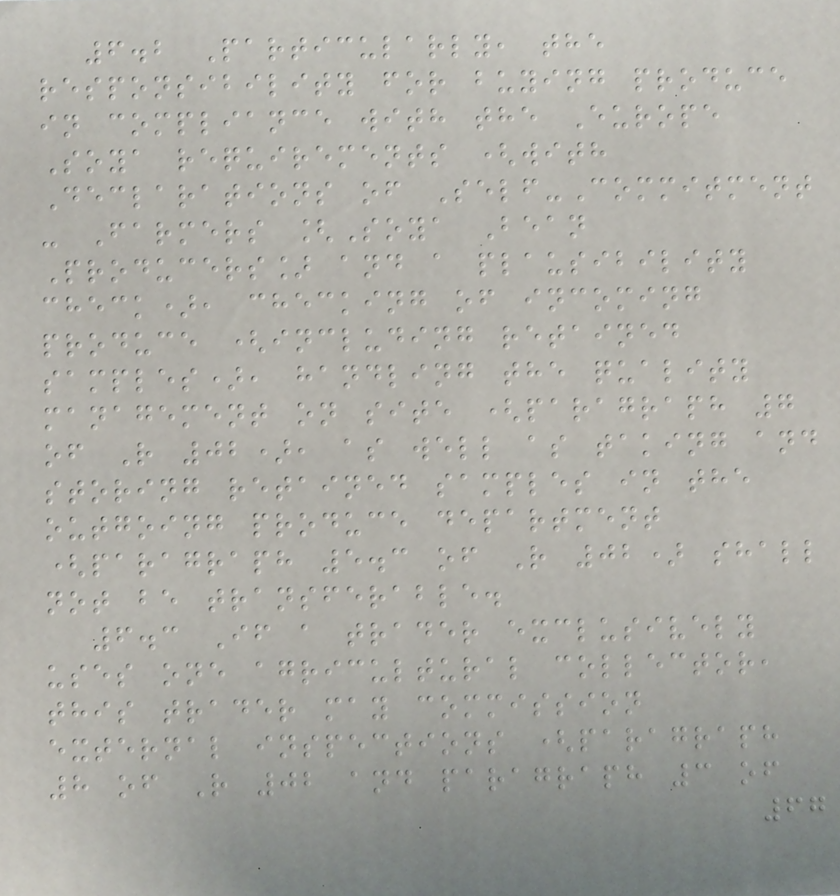6.2 Particularly, the
responsibility for buying produce
in compliance with the Europe
Soya requirements (with
Declarations of Self-Commitment
- Farmers [Soya Bean
Producers] and a plausibility
check), checking of incoming
produce (including retained
samples), handling the quality
management on site (paragraph 7
of R 02), as well as taking and
storing retained samples in the
outgoing produce department
(paragraph 5.3 of R 02) shall
not be transferable.
6.3 If a trader exclusively
uses one agricultural collector,
this trader may commission
external inspections (paragraph
8 of R 02 and paragraph 3 of
67
